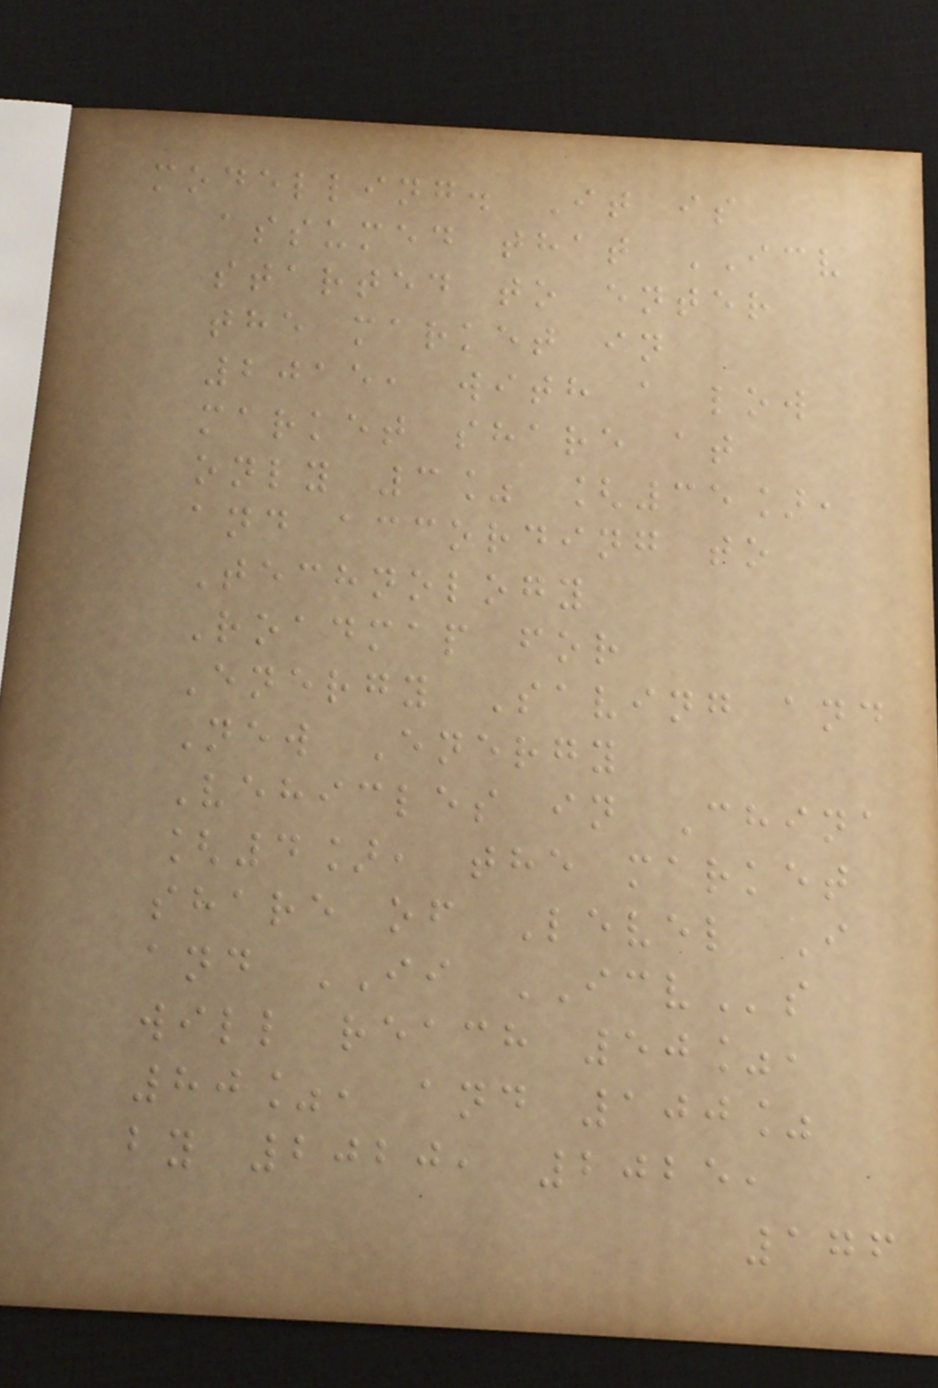modelling. It is
assumed that ICV
started to enter
the market in
2015, with a low
market share at
only 3% [35],
and according to
Technology
Roadmap for
Energy Saving and
New Energy
Vehicles in China
[4], the market
share of Level I
and II ICVs
will reach 50%,
80%, and 100%
by 2020, 2025,
176
